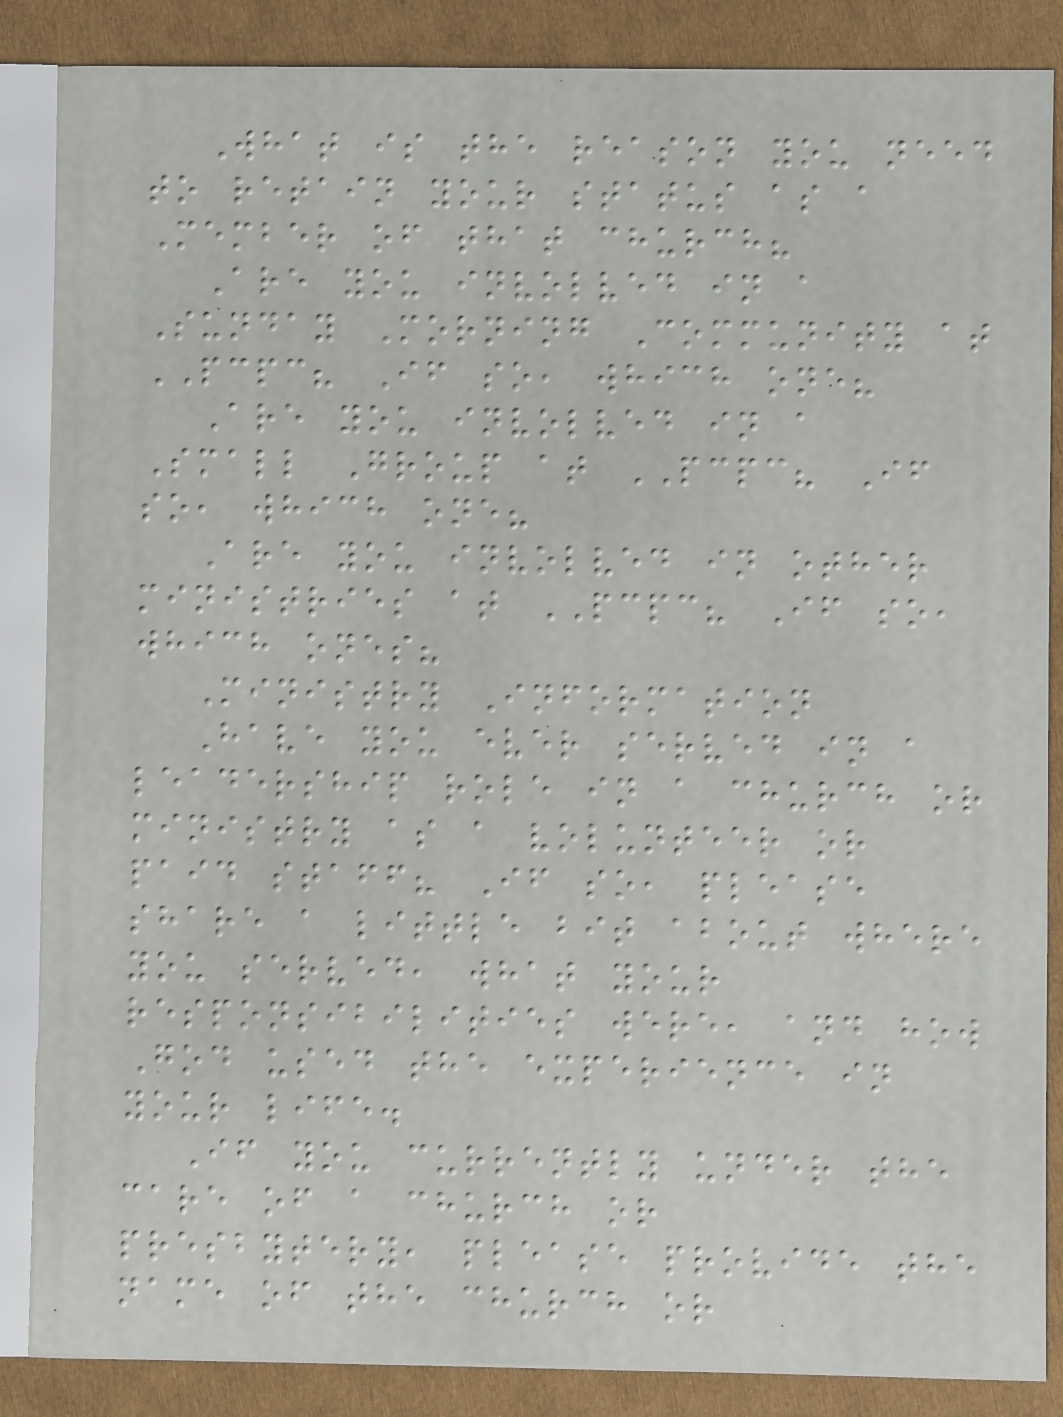What is the reason you need
to retain your status as a
Member of that church?
Are you involved in a
Sunday Morning Community at
PCPC? If so, which one?
Are you involved in a
Small Group at PCPC? If
so, which one?
Are you involved in other
ministries at PCPC? If so,
which ones?
Ministry Information
Have you ever served in a
leadership role in a church or
ministry as a volunteer or
paid staff? If so, please
share a little bit about where
you served, what your
responsibilities were, and how
God used the experience in
your life.
If you currently under the
care of a church or
presbytery, please provide the
name of the church or
